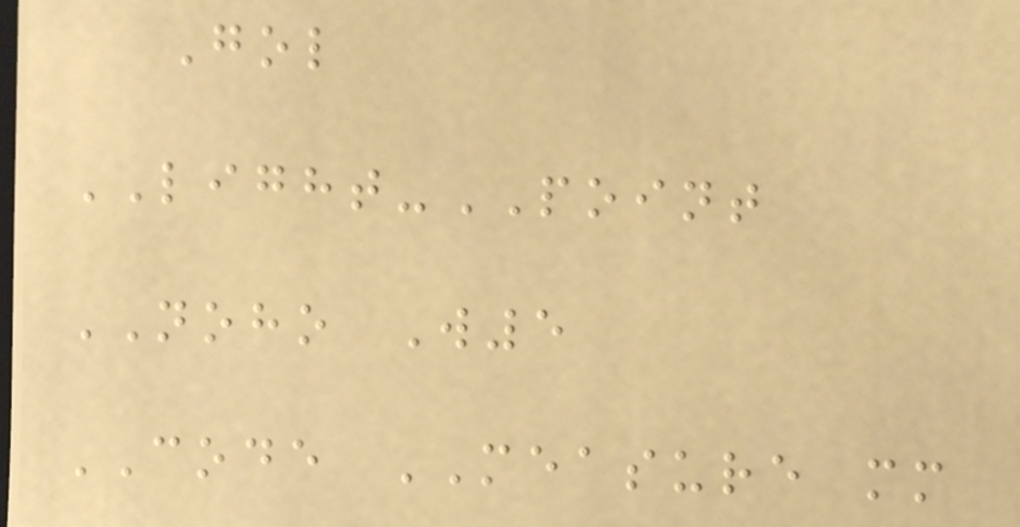Gol
LIGHT-POINT
NOHO W5
CODE MEASURE mm
